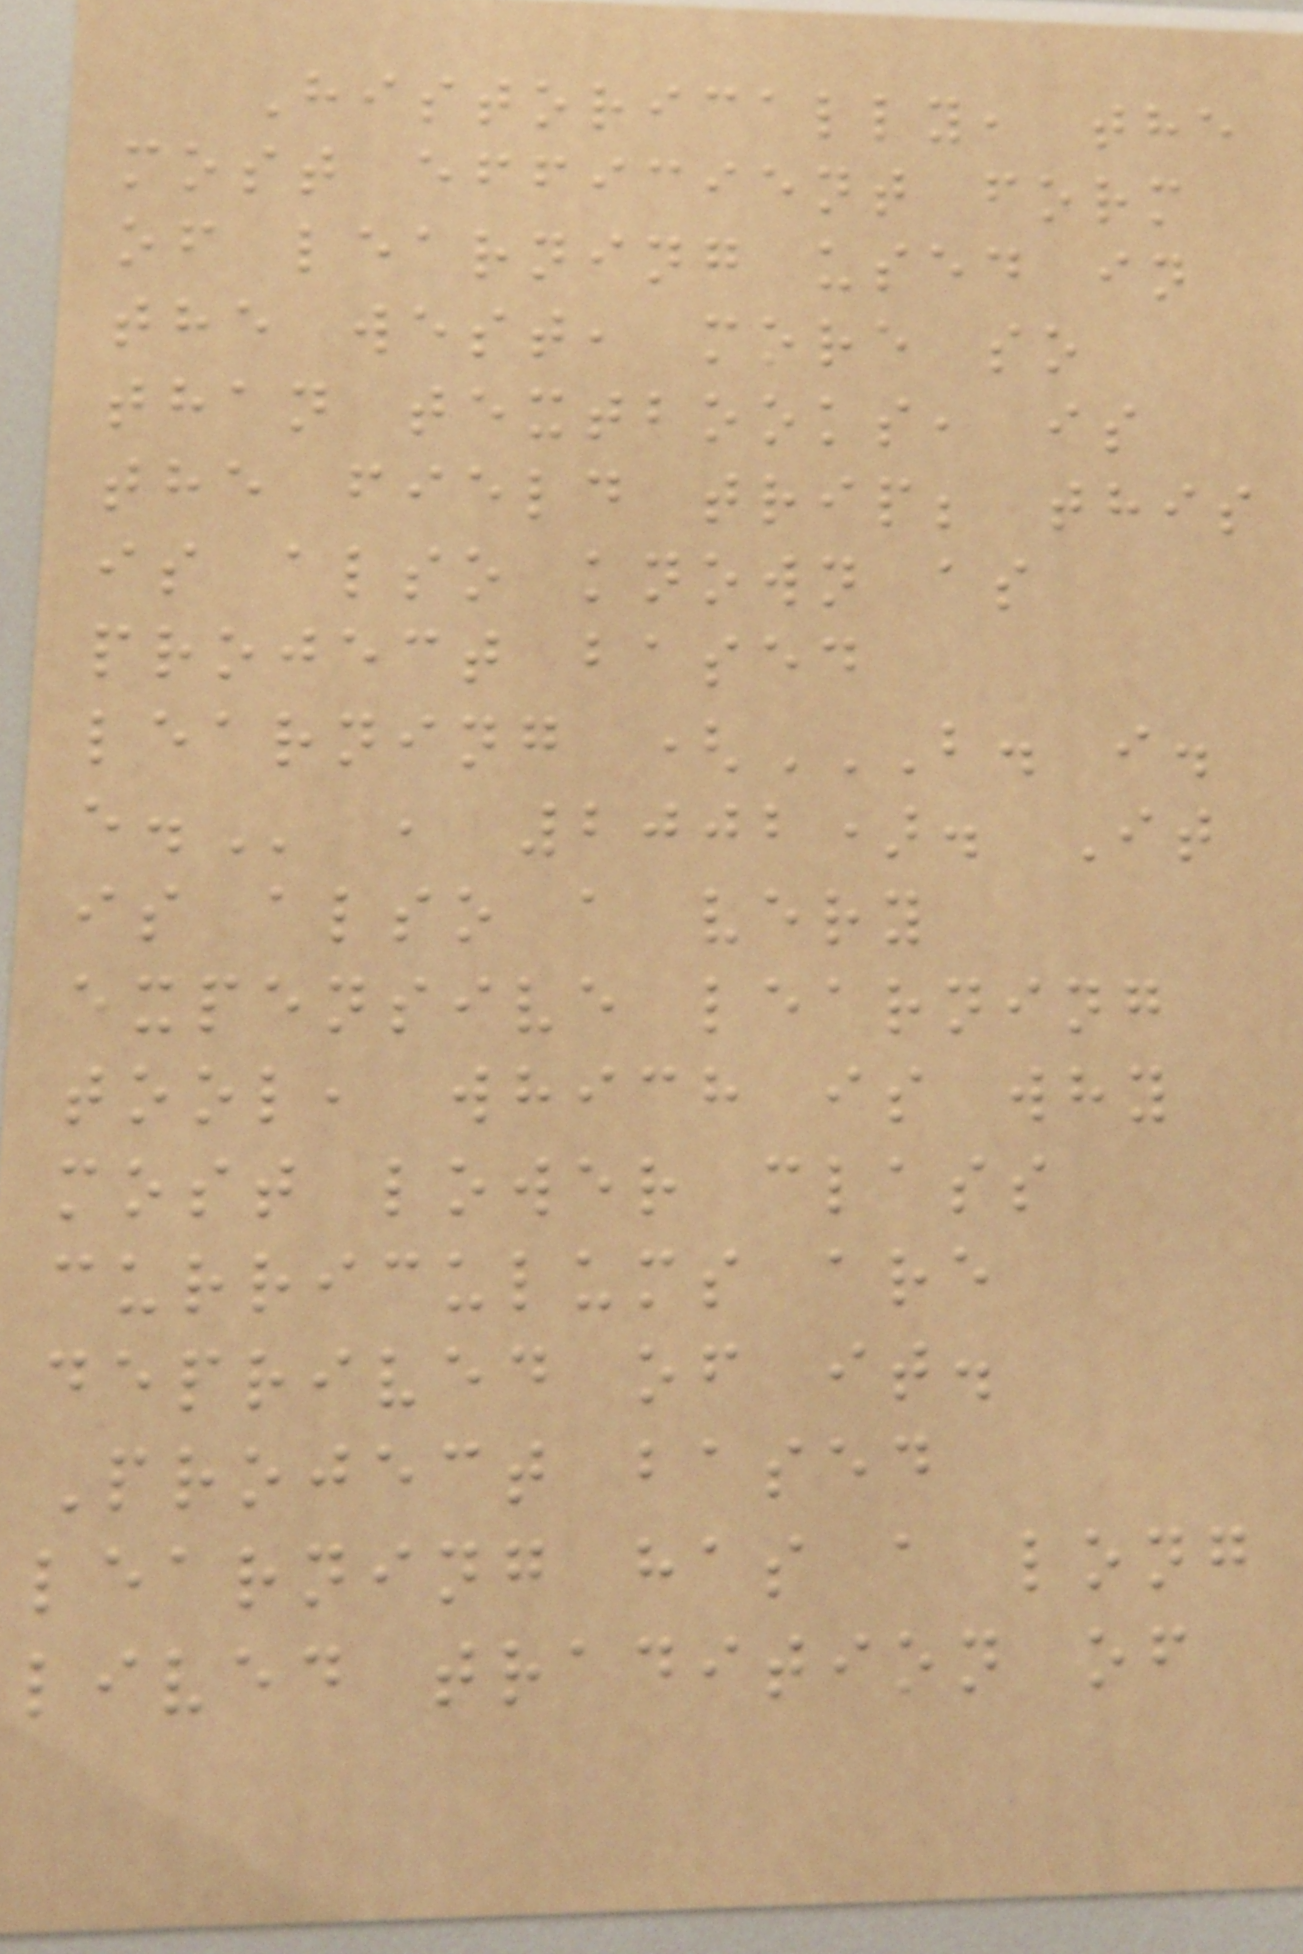Historically, the
most efficient form
of learning used in
the west, more so
than textbooks, is
the field trip; this
is also known as
project based
learning (B. I.
E. , 2002). It
is also a very
expensive learning
tool, which is why
most lower class
curriculums are
deprived of it.
Project based
learning has a long
lived tradition of
